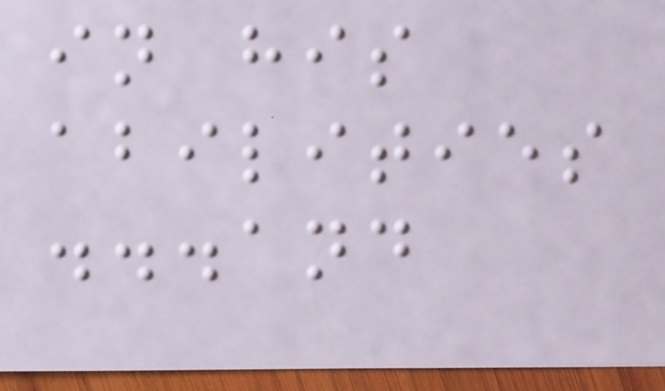in his
abilities
...and
